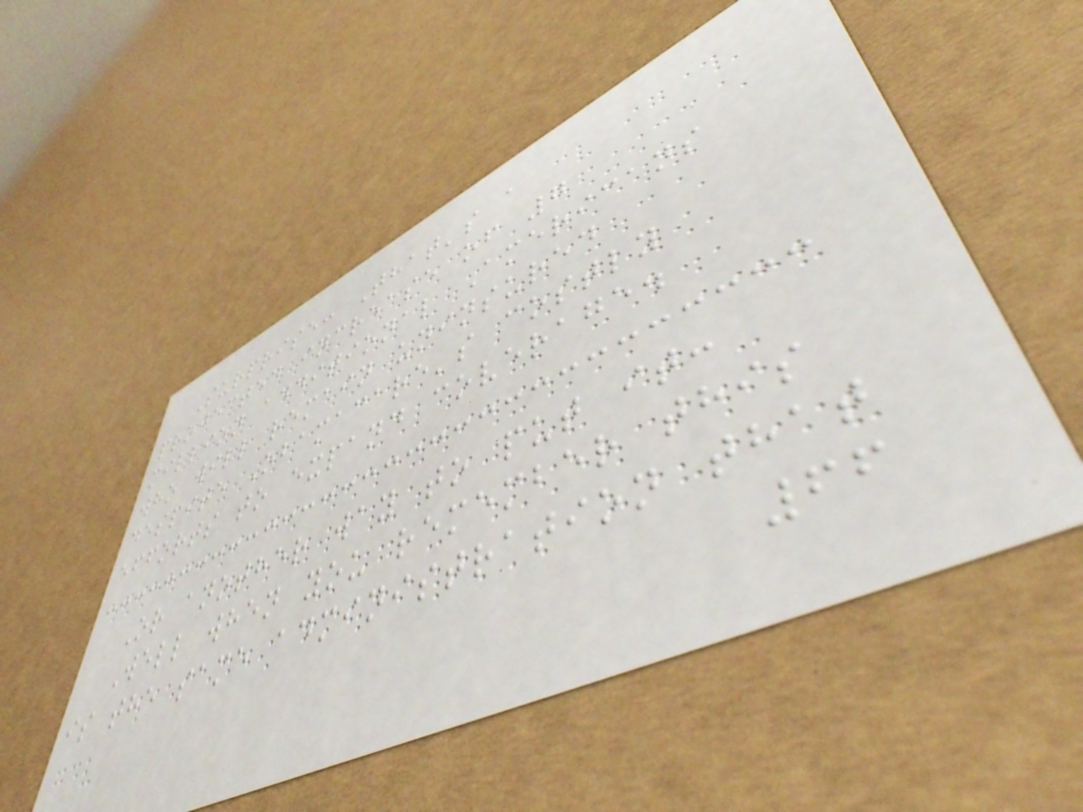Surprise: That's a
projected increase of 7
million additional Americans
who will remain uninsured
despite Obamacare's costly
efforts to expand coverage.
Or another way to put it:
Well when you remember this
is the same administration that
66
